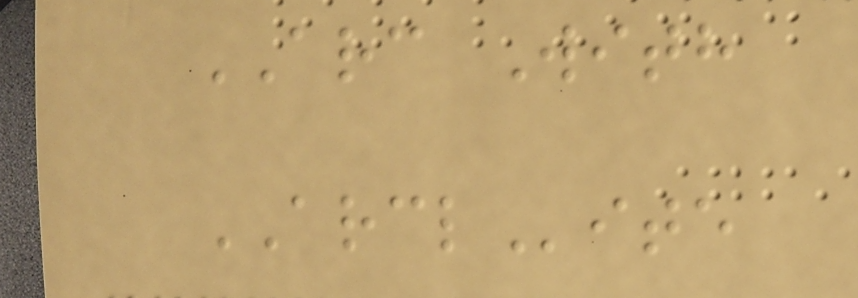ARC With
ARCLite
